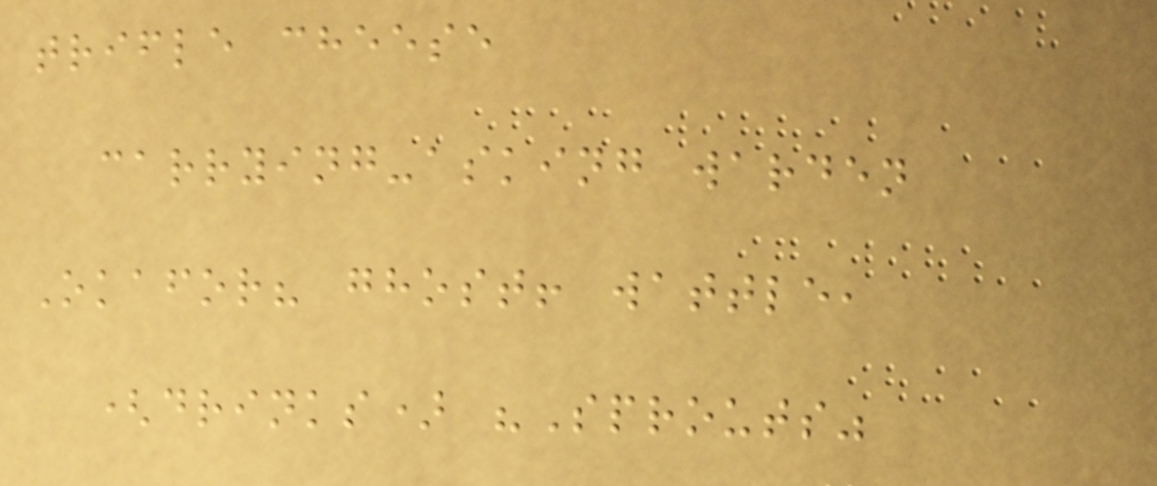trifle cheese
carrying-asking warden
Okafor? ghost! wattle,
(drinks) "Sprouts"
